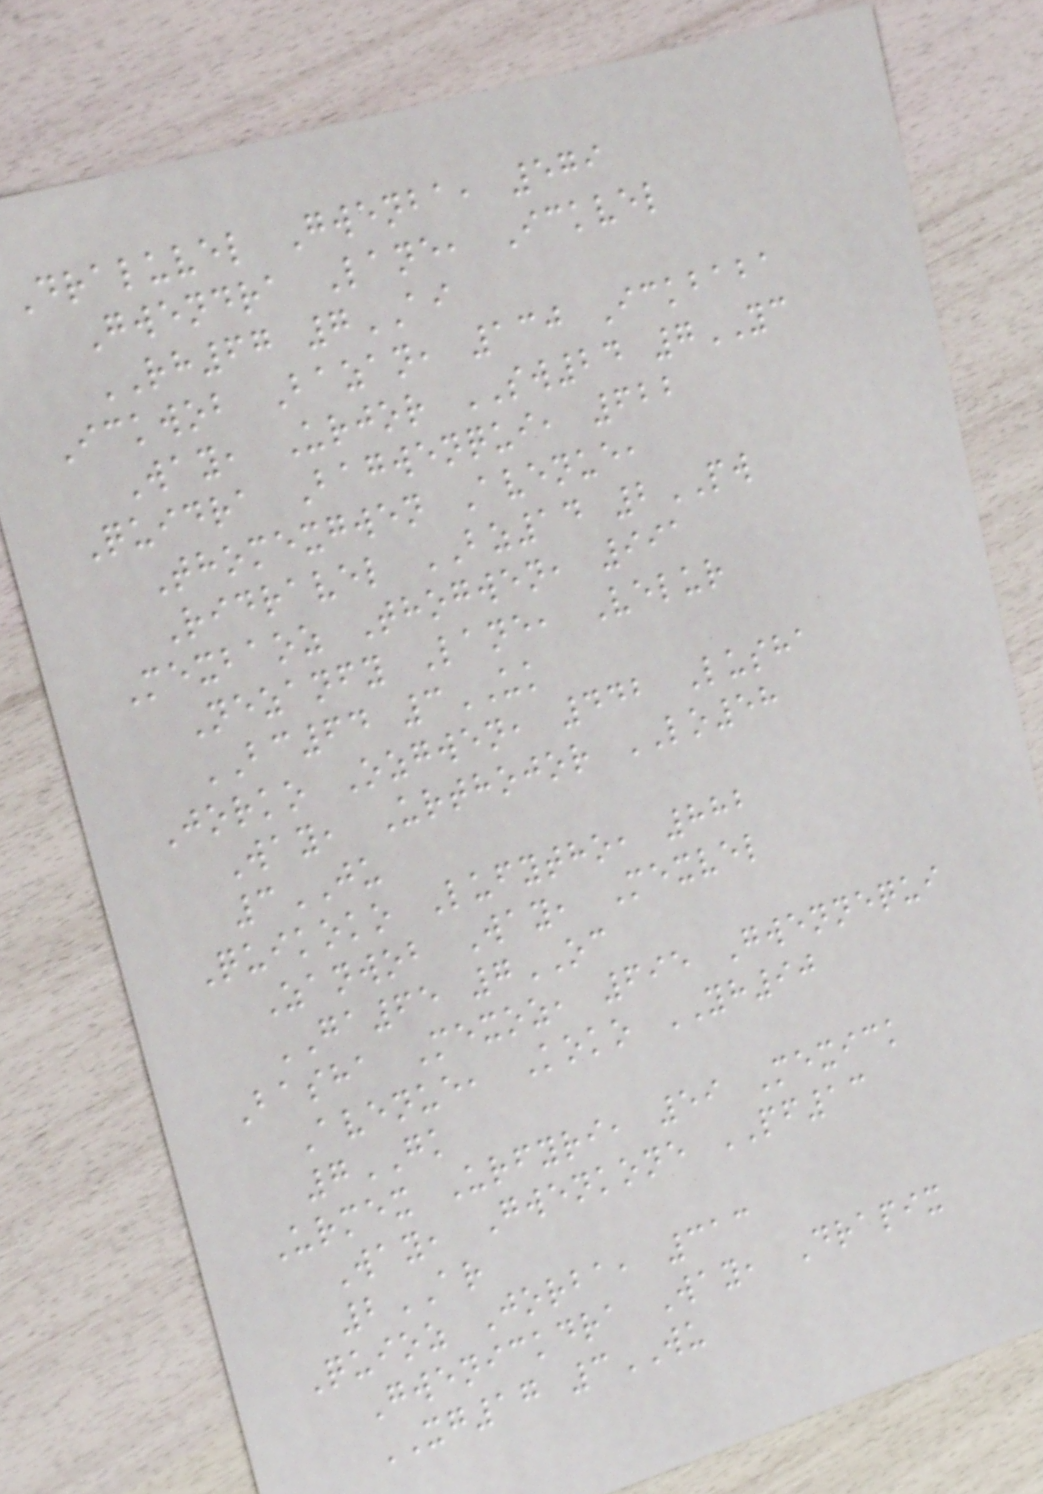Draluvel Gwenba, 579
Gwendra Lane, Ickvel
RH67 7AI
Ickwob Bazan, 130 Ickbaba
Way, Urjor SW24 7YC
Quidra Bagwenqui, 622
Thomexgwen Avenue,
Ridravel BZ14 2PW
Mexbaoz Thogwen, 991
Nezanfy Lane, Velur
BC64 3UK
Jorko Ozgwen, 442 Lusha
Way, Urthojor LO58
3JU
Quikoko Lufytho, 882
Zanwob Way, Mexvel
GA65 7OC
Basha Mexoz, 695 Gwennequi
Avenue, Koko YH90
7GK
Urmex Urfyri, 59 Mexick
Way, Gwenkone PF13
2AR
Quioz Jorba, 313
Gwenickdra Way, Drapix
XG17 3WU
